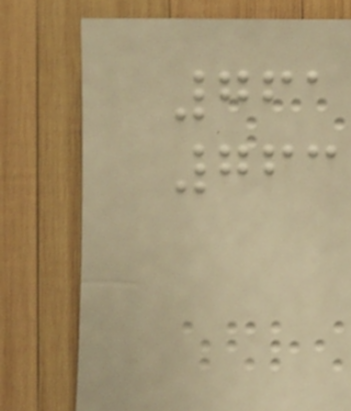761
763
